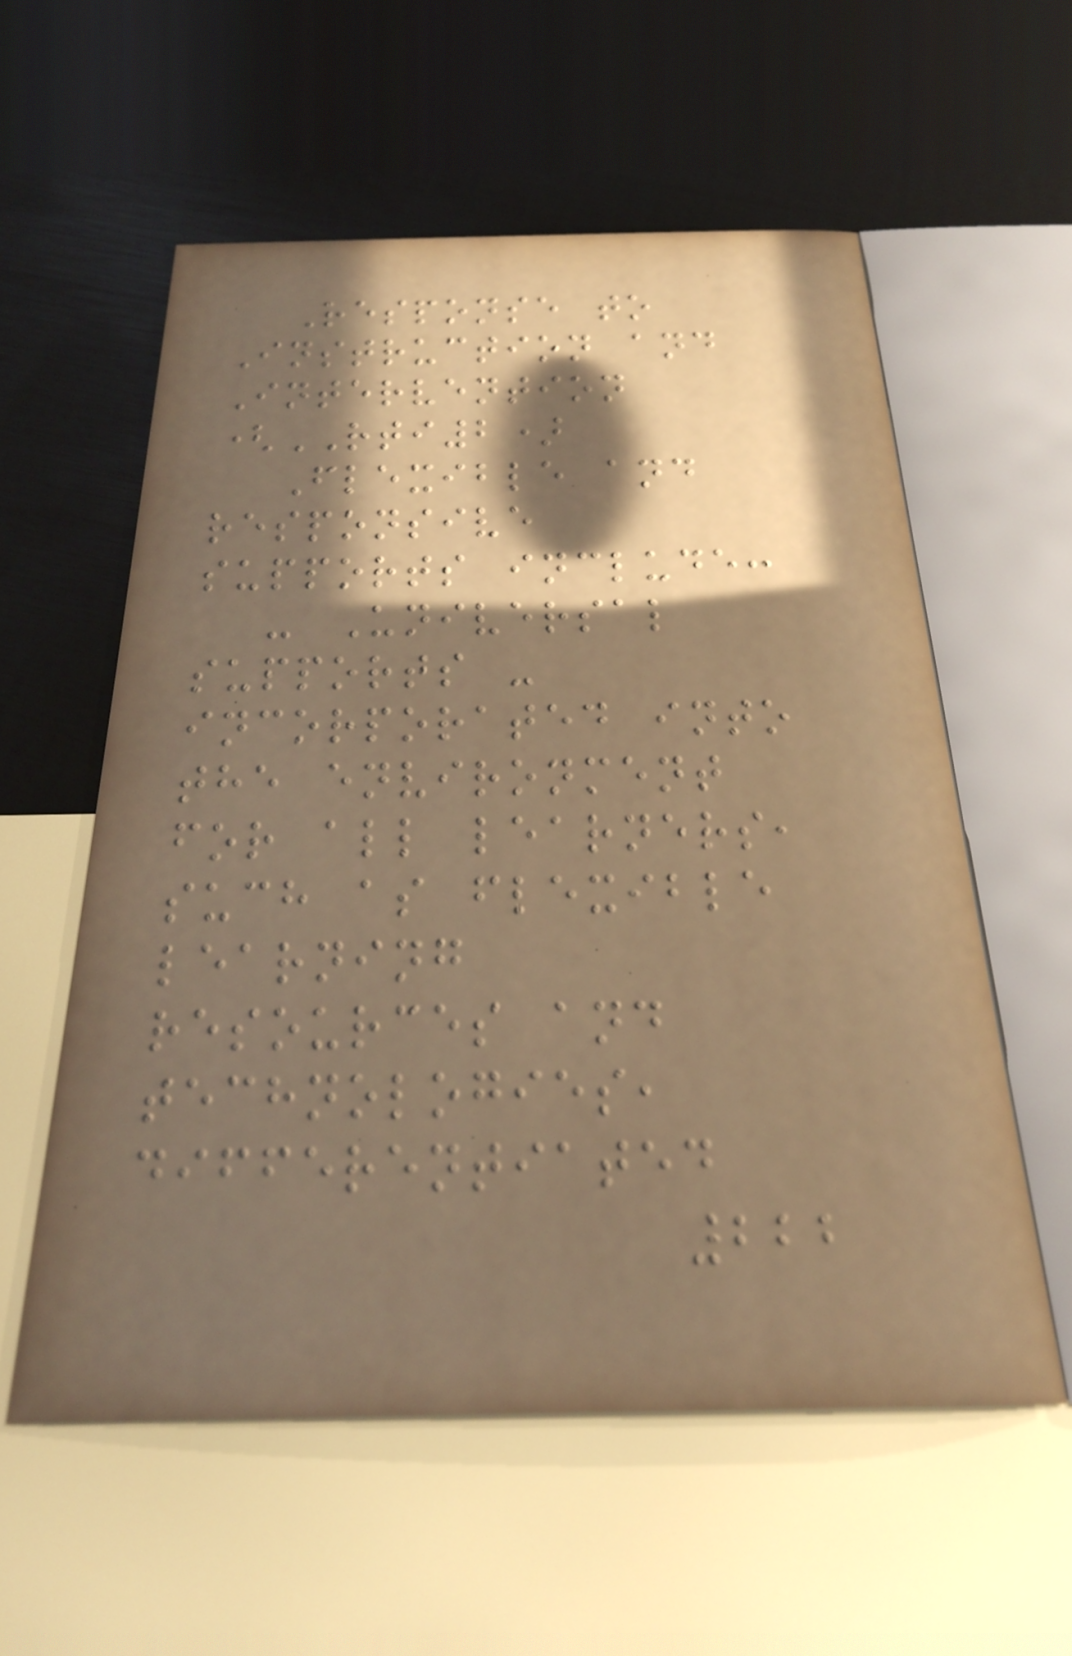Response to
Instruction and
Intervention
(RTI2)
Flexible and
responsive
supports include:
- Universal
supports -
incorporated into
the environment
for all learners,
such as flexible
learning
resources and
technologies,
differentiated
222
